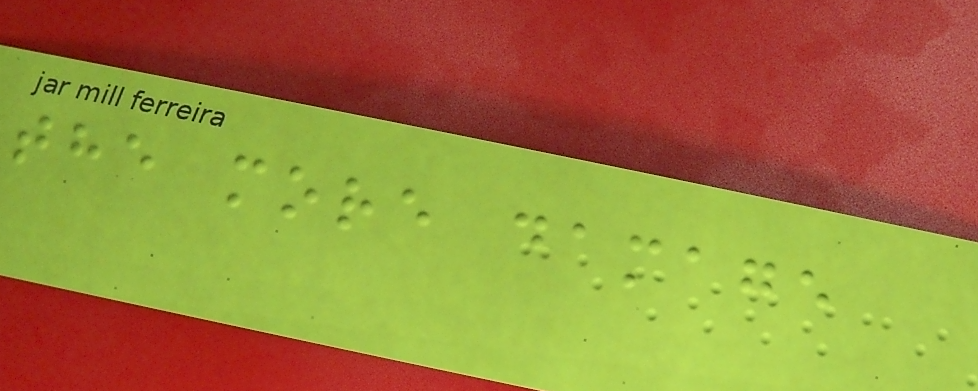the more damage
